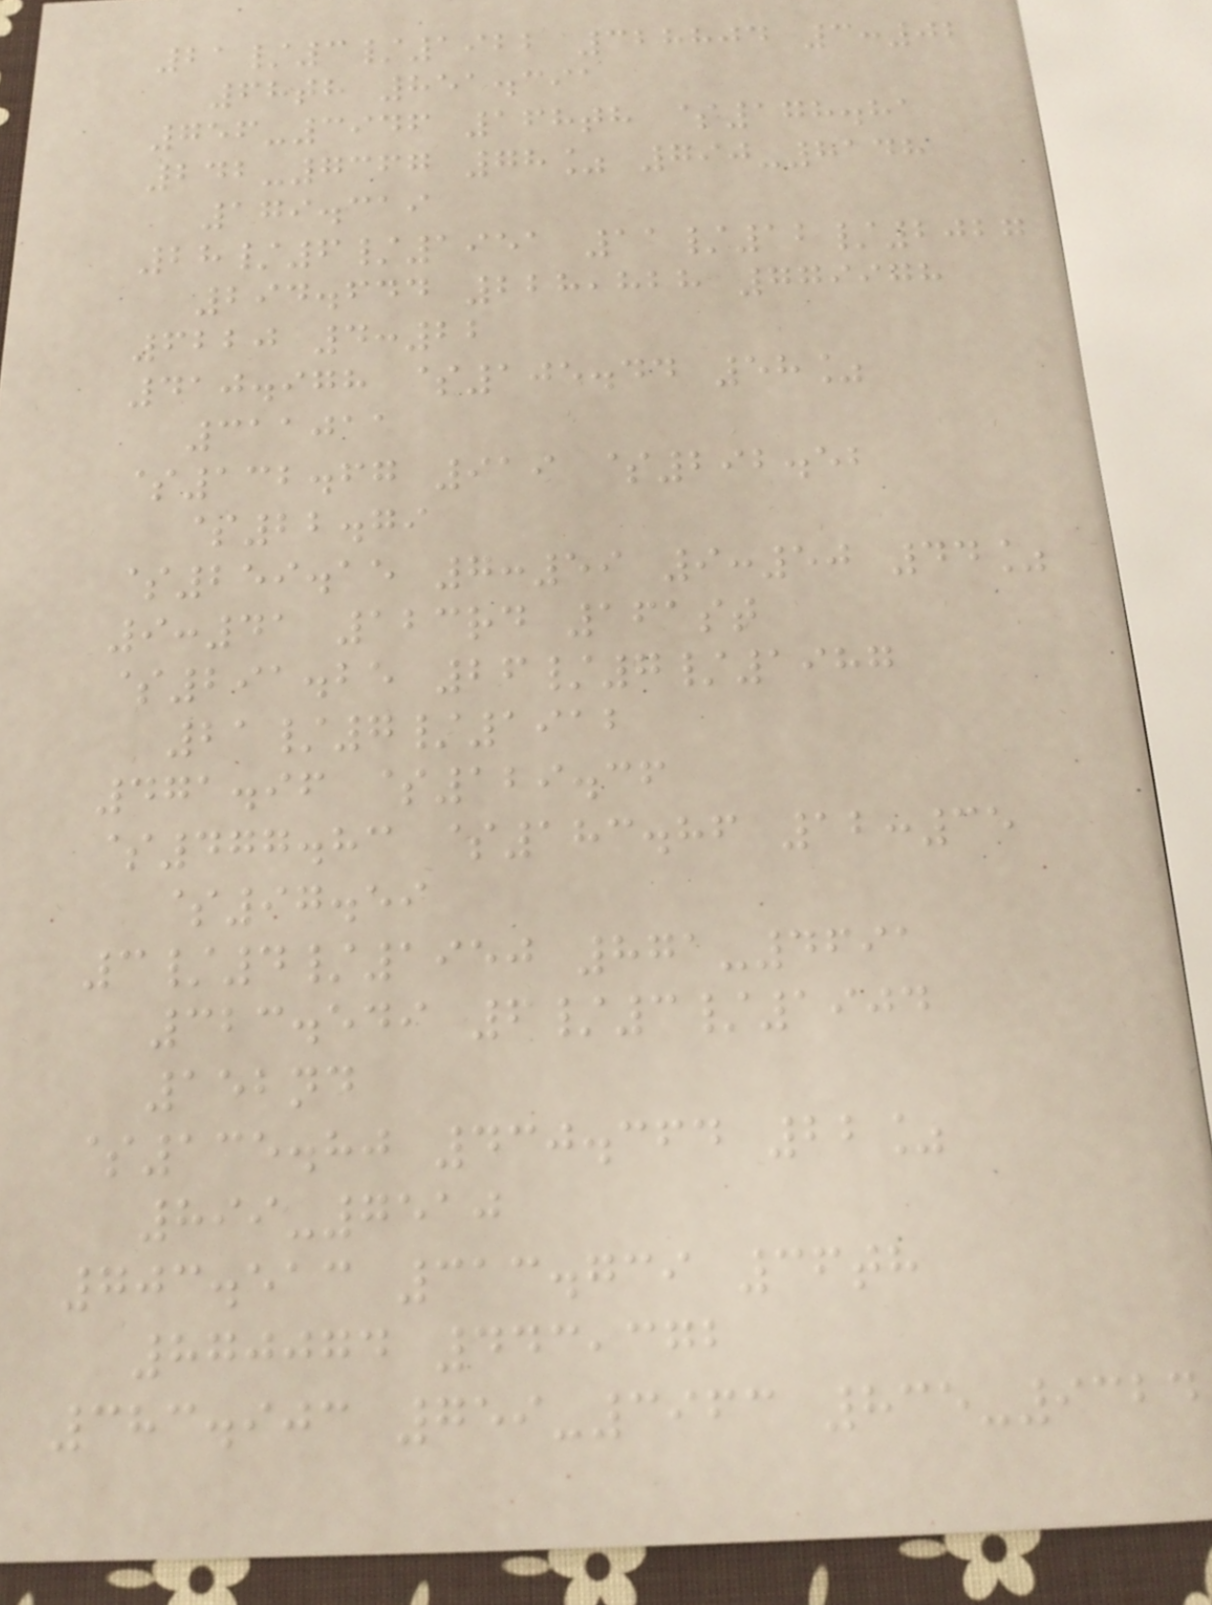21/3/1922 328804 3:02
68th 851.391
756-3946 168th $178.81
242-7367 78% 790-8148
179.319
28/6/1951 11/12/2027
294.644 228,828 779978
6220 4:22
410.978 $105.44 58%
311011
$132.67 919 $292.52
$22.79
$259.15 7:59 9:50 44%
9:41 123rd 161st
$291.25 26/7/1987
21/7/1912
471.96 $129.36
$477.83 $183.86 12:35
$97.59
3/4/1950 871-4691
323.549 6/3/1904
152nd
$135.80 430.364 22%
899-7510
703.513 313.739 36th
870074 443,372
383.903 759-3963 835-9324
